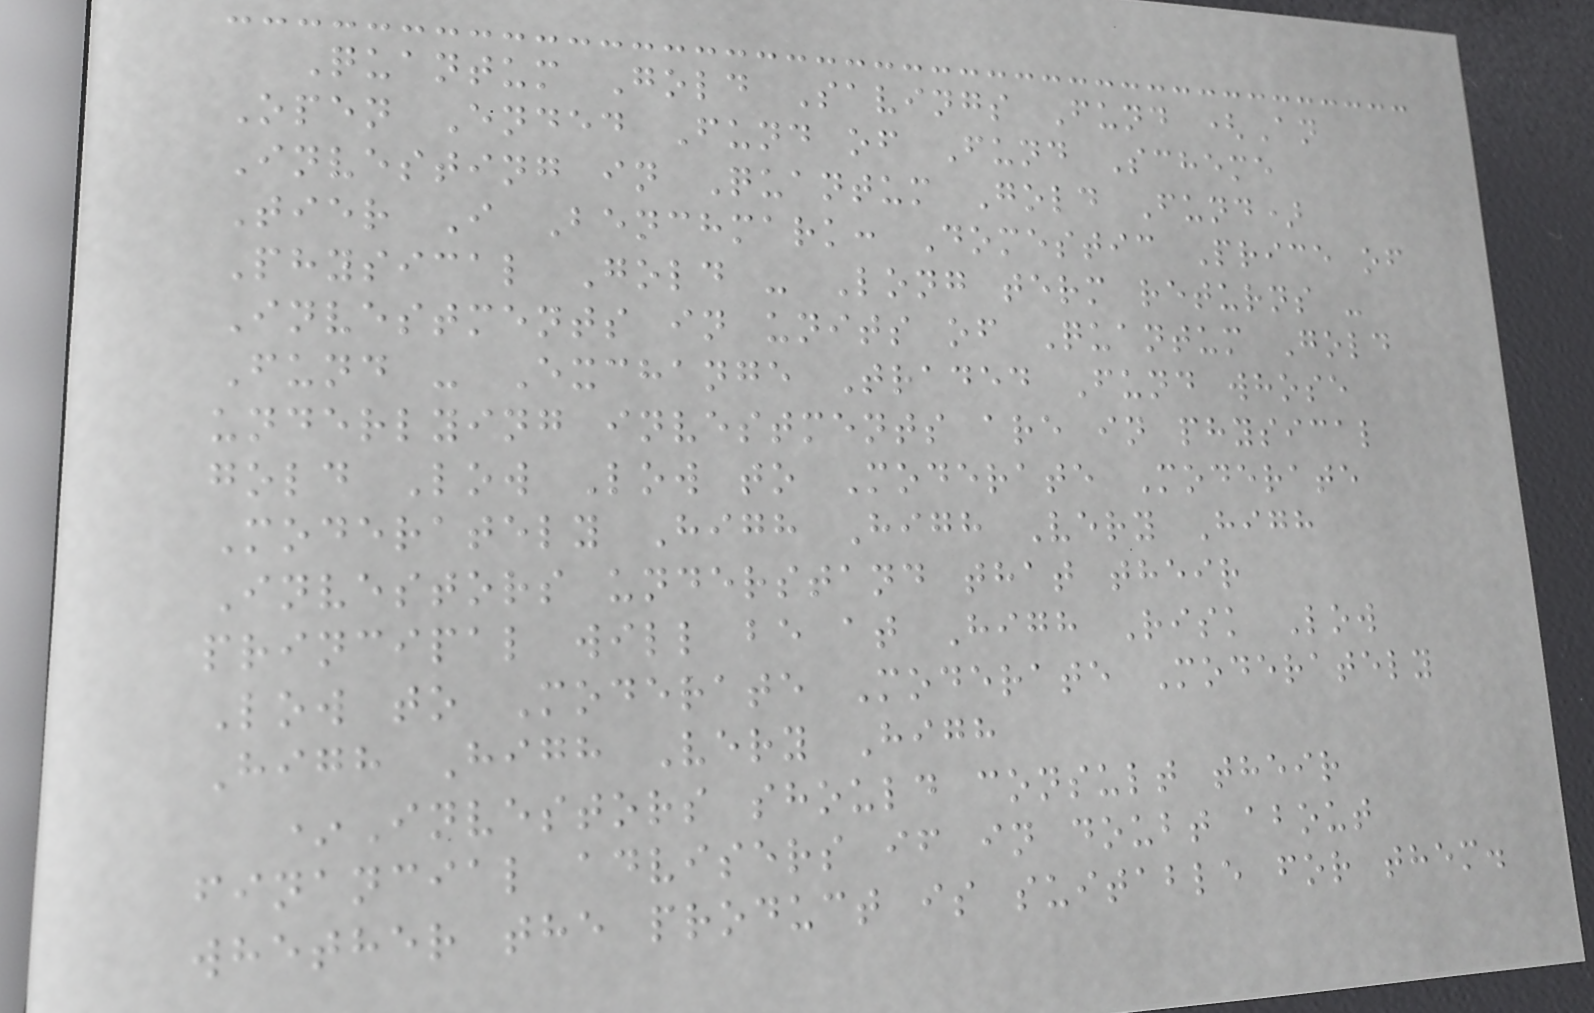Quantum Gold Savings Fund (An
Open Ended Fund of Fund Scheme
Investing in Quantum Gold Fund)
Tier I Benchmark: Domestic Price of
Physical Gold - Long term returns -
Investments in units of Quantum Gold
Fund - Exchange Traded Fund whose
underlying investments are in physical
gold Low Low to Moderate Moderate
Moderately High High Very High
Investors understand that their
principal will be at High Risk Low
Low to Moderate Moderate Moderately
High High Very High
*Investors should consult their
financial advisers if in doubt about
whether the product is suitable for them.
